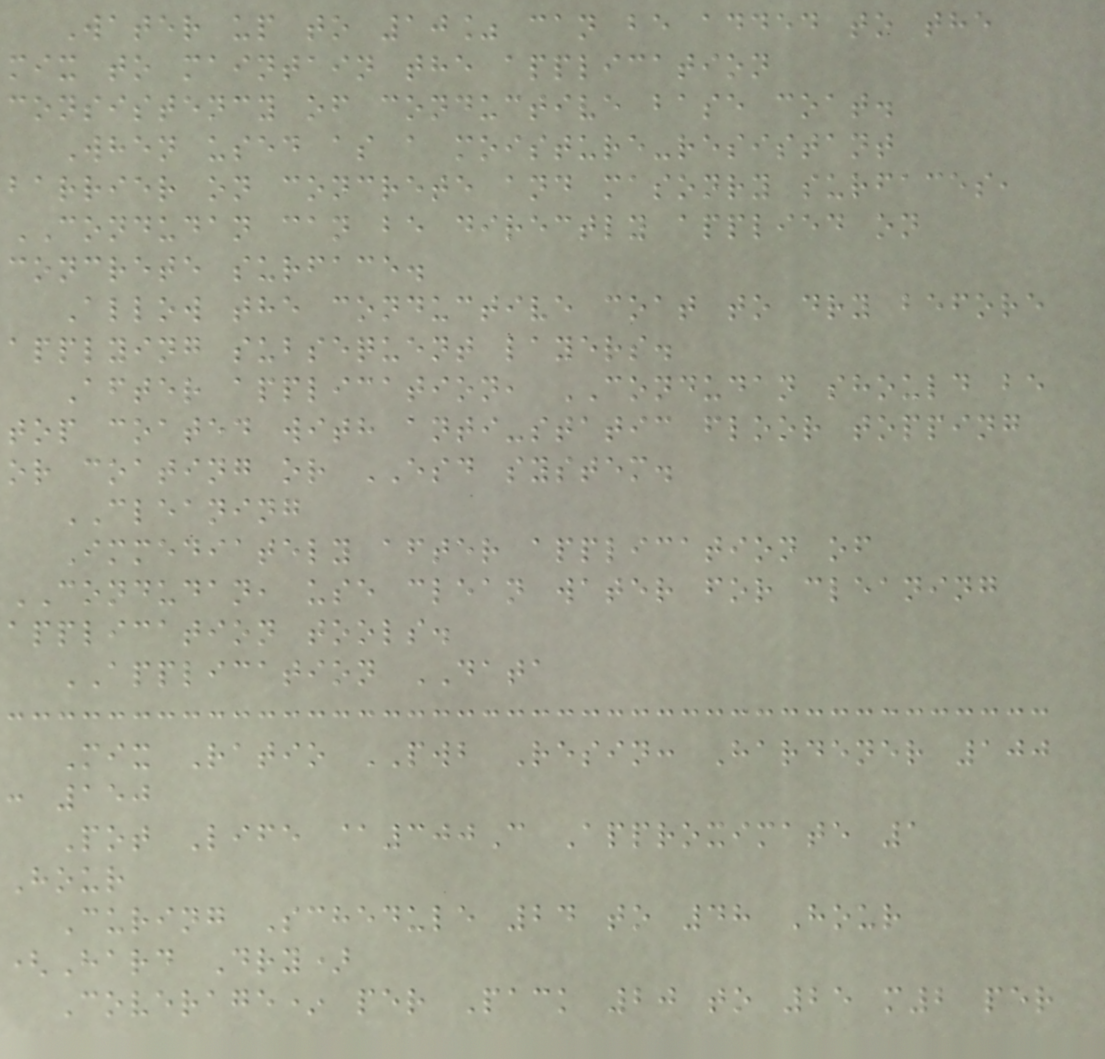Water up to 10% can be added to the
mix to maintain the application
consistency of conductive base coat.
When used as a moisture-resistant
barrier on concrete and masonry surfaces,
CONDUDAN can be directly applied on
concrete surface.
Allow the conductive coat to dry before
applying subsequent layers.
After application, CONDUDAN should be
top coated with anti-static floor topping
or coating or ESD system.
CLEANING
Immediately after application of
CONDUDAN, use clean water for cleaning
application tools.
APPLICATION DATA
Mix Ratio PWB Resin: Hardener 100
: 150
Pot Life @300C Approximate 1
Hour
Curing Schedule 24 to 48 Hour
(Hard Dry)
Coverage* per Pack 20 to 25 m2 per
